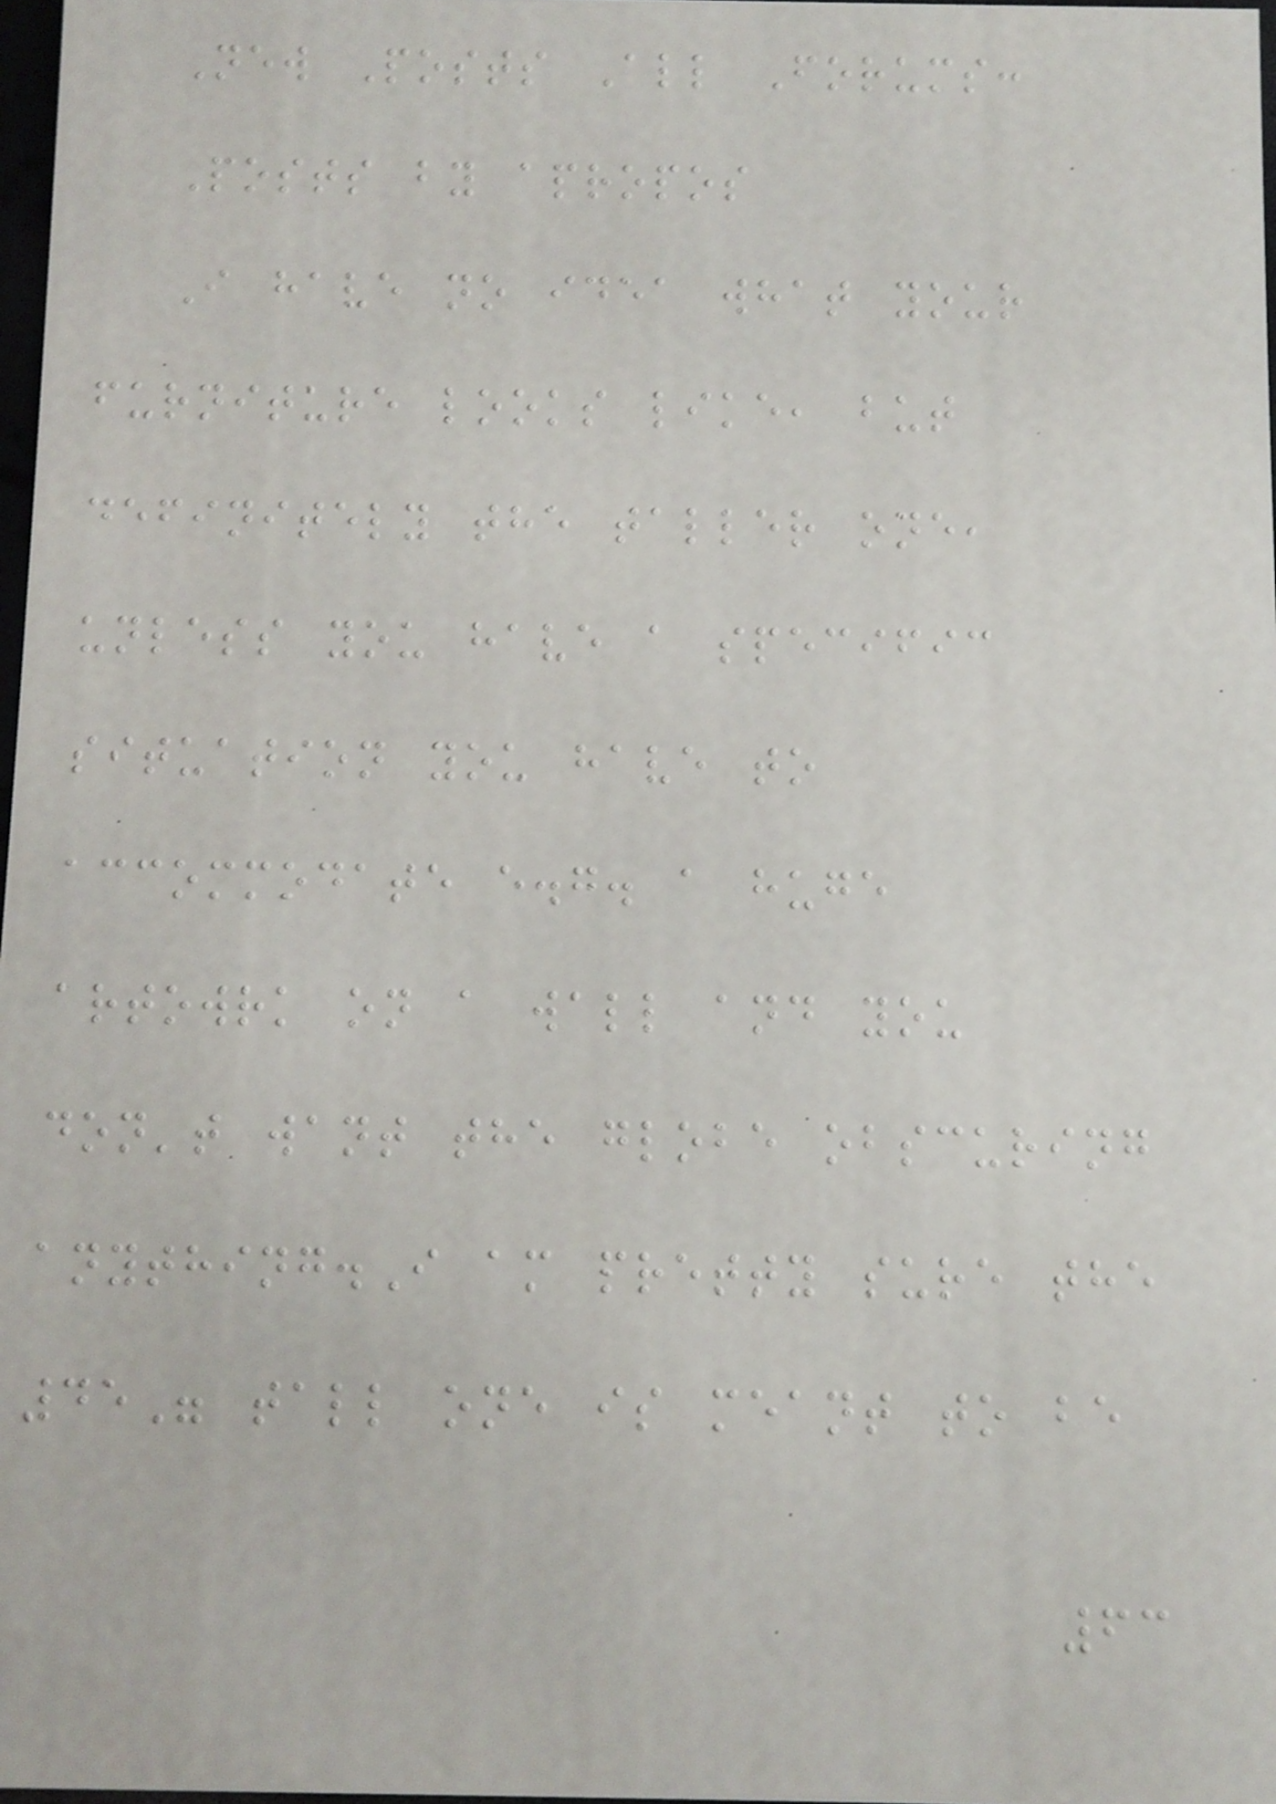New Posts All Forums:
Posts by apropos
I have no idea what your
furniture looks like, but
definitely the taller one,
unless you have a specific
situation you have to
accommodate e.g. a huge
artowrk on a wall and you
don't want the globe obscuring
anything.I am pretty sure the
45" tall one is meant to be
63
